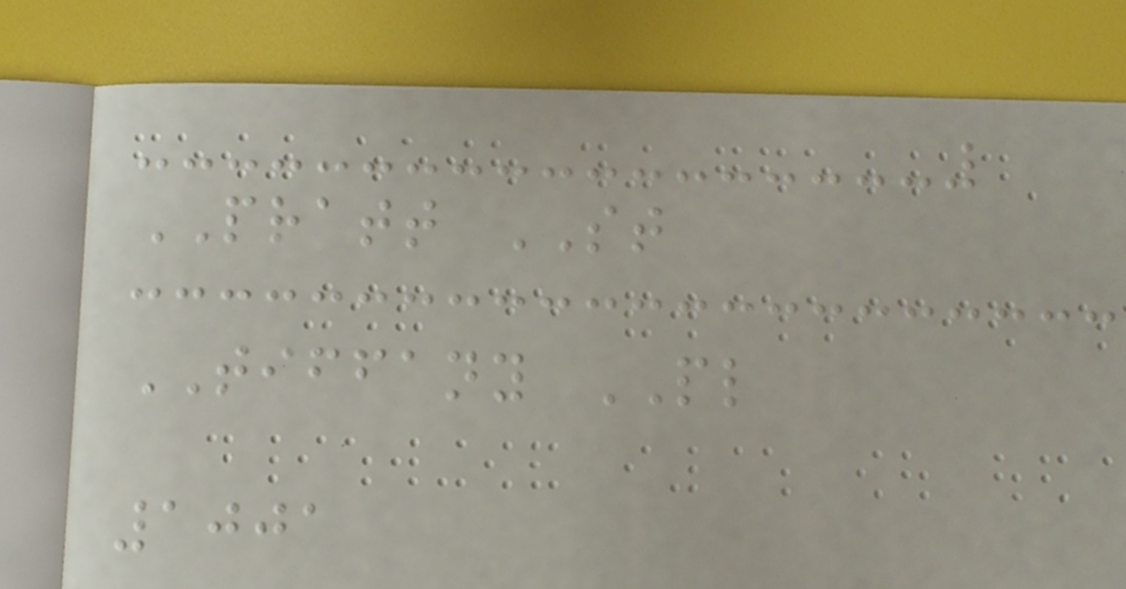PRATT ST
TIFFANY PL
1001
